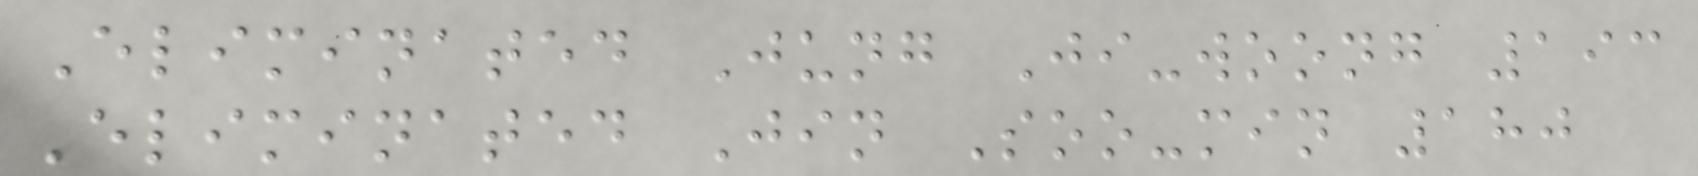Eliminated Jung Ji-woong 193
Eliminated Jin Soo-min 180
